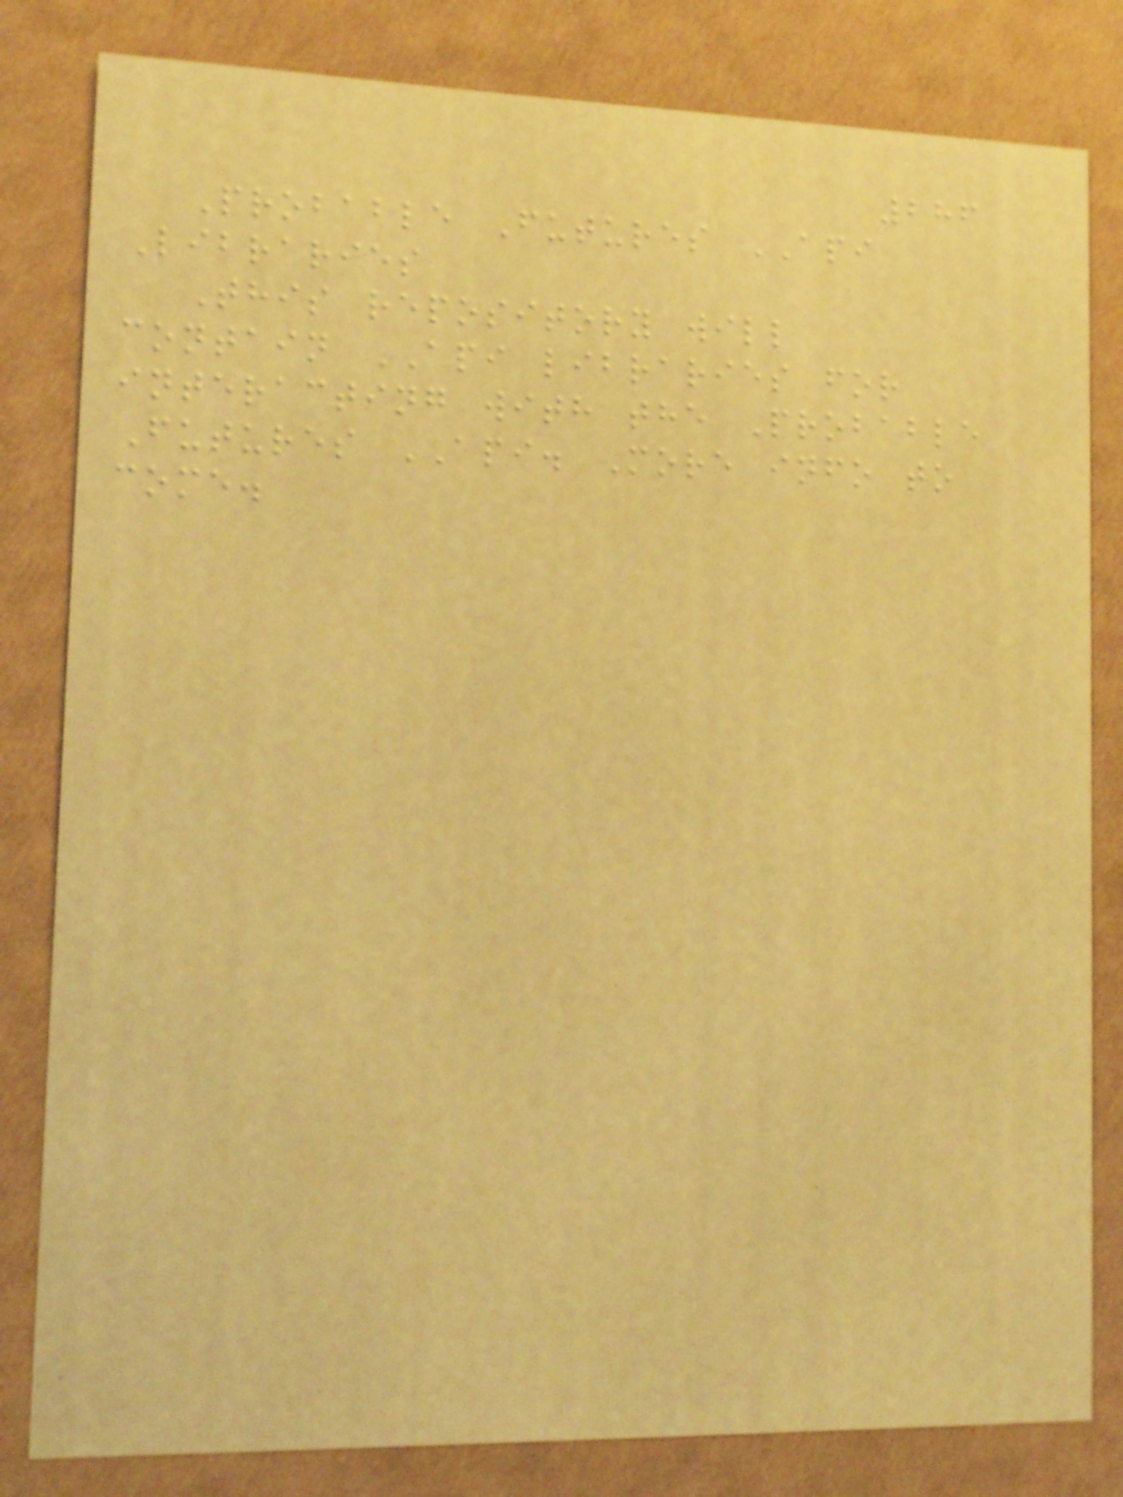286
Probable Futures API
Libraries
This repository will
contain API libraries for
interacting with the Probable
Futures API. More info to
come.
